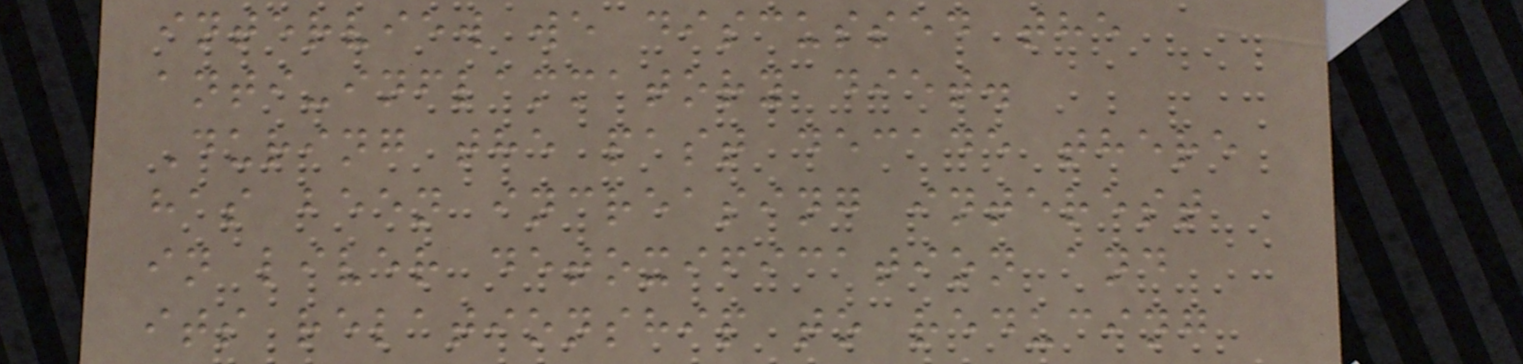interview we discussed the
anti-inflammatory diet.
During the past decade there
has been increasing interest
in liver detoxification and
its relationship to reducing
